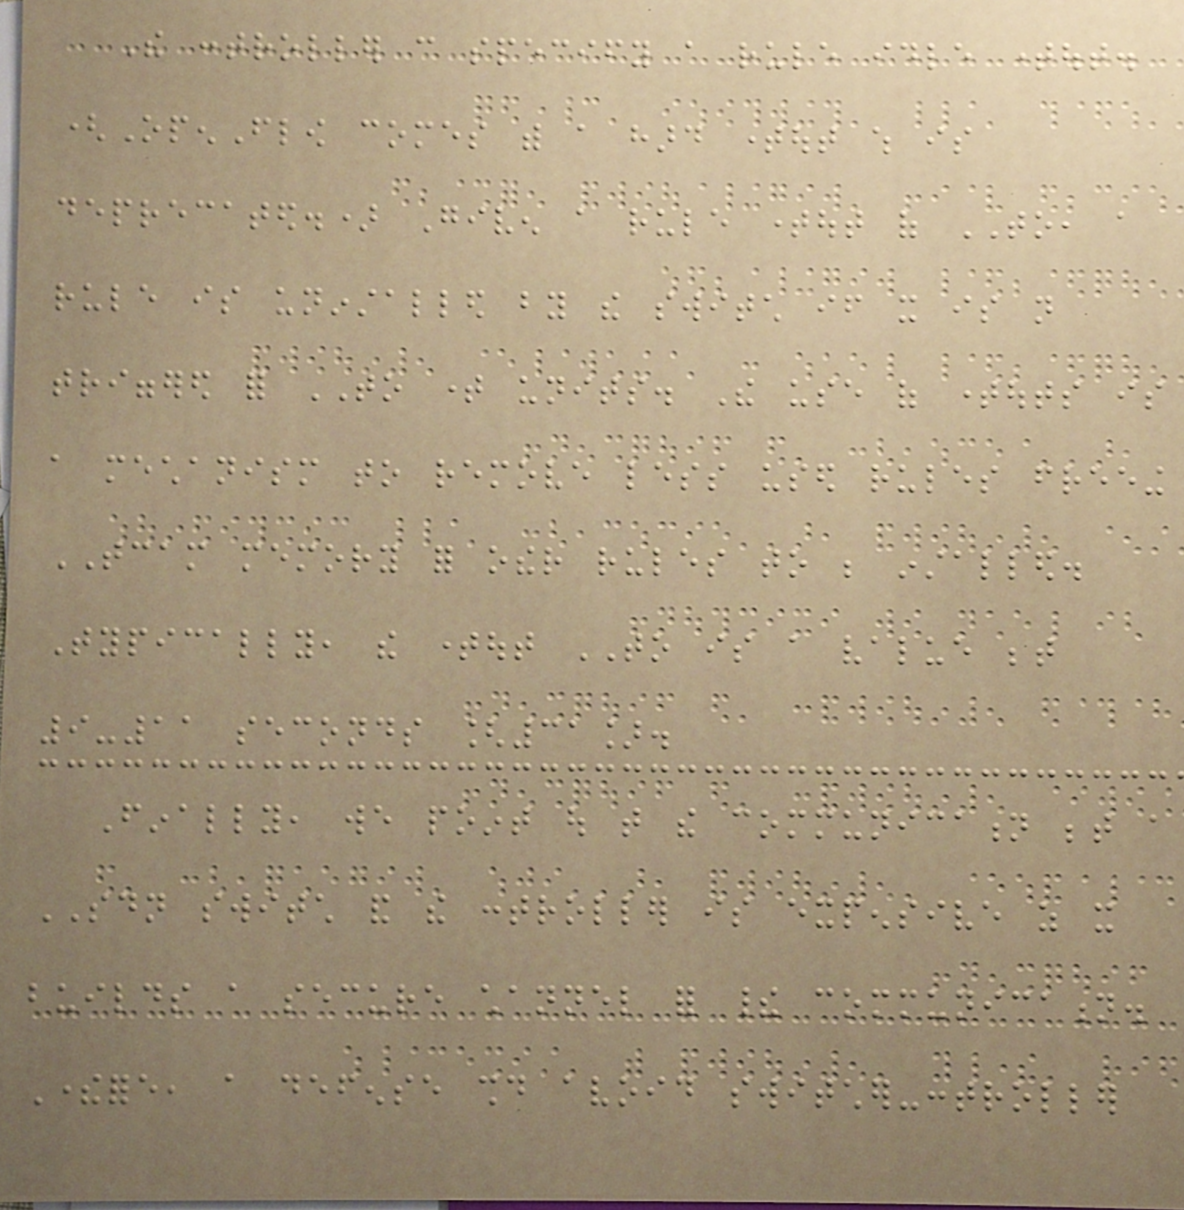The controller can specify a rule idle timeout.
(OpenFlow comes with a hard timeout which is
deprecated.) Given a rule timeout of TO, a
rule is uninstalled by the switch if it is not
triggered for TO time units. The use of timeouts is
a mechanism to remove less used rules freeing
TCAM memory for other rules to be installed.
Typically, the timeout TO is a value between
9-11 seconds [31].
Finally, we point out that the communication between a
SDN switch and the controller is expensive as it
builds a secure channel for their communication.
Therefore, a defense should avoid switcher-controller
